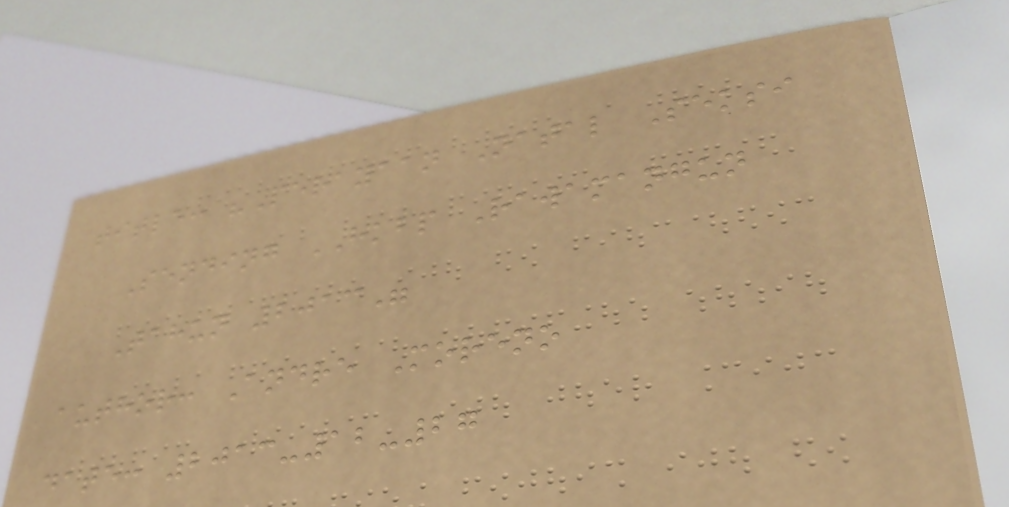title: "Perayaan Natal Seksi
Sending HKBP Rawamangun
Tahun 2013"
author: Andre Moreno
date: 2013-12-27
